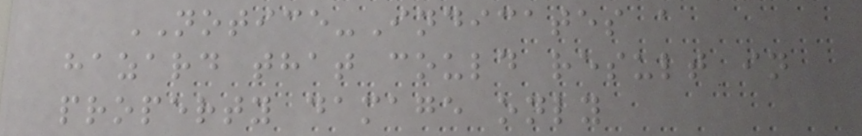NOTICE-Indicates a
hazard that could result in
property damage only
